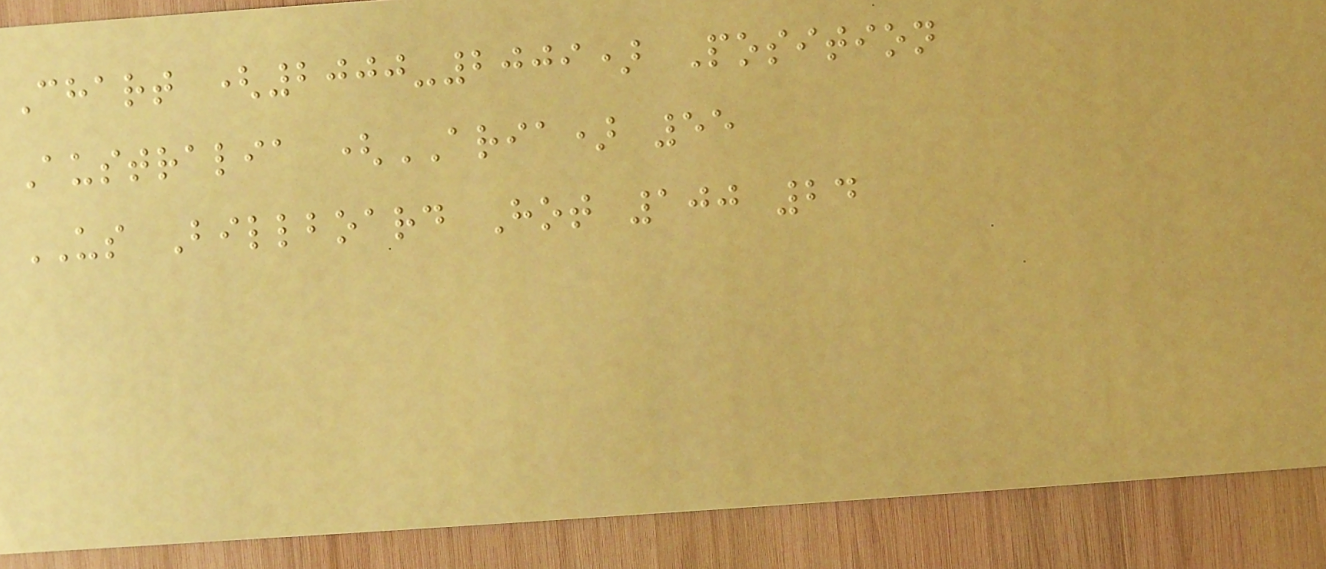Chart (2000-2009) Position
Australia (ARIA) 55
US Billboard Hot 100 24
